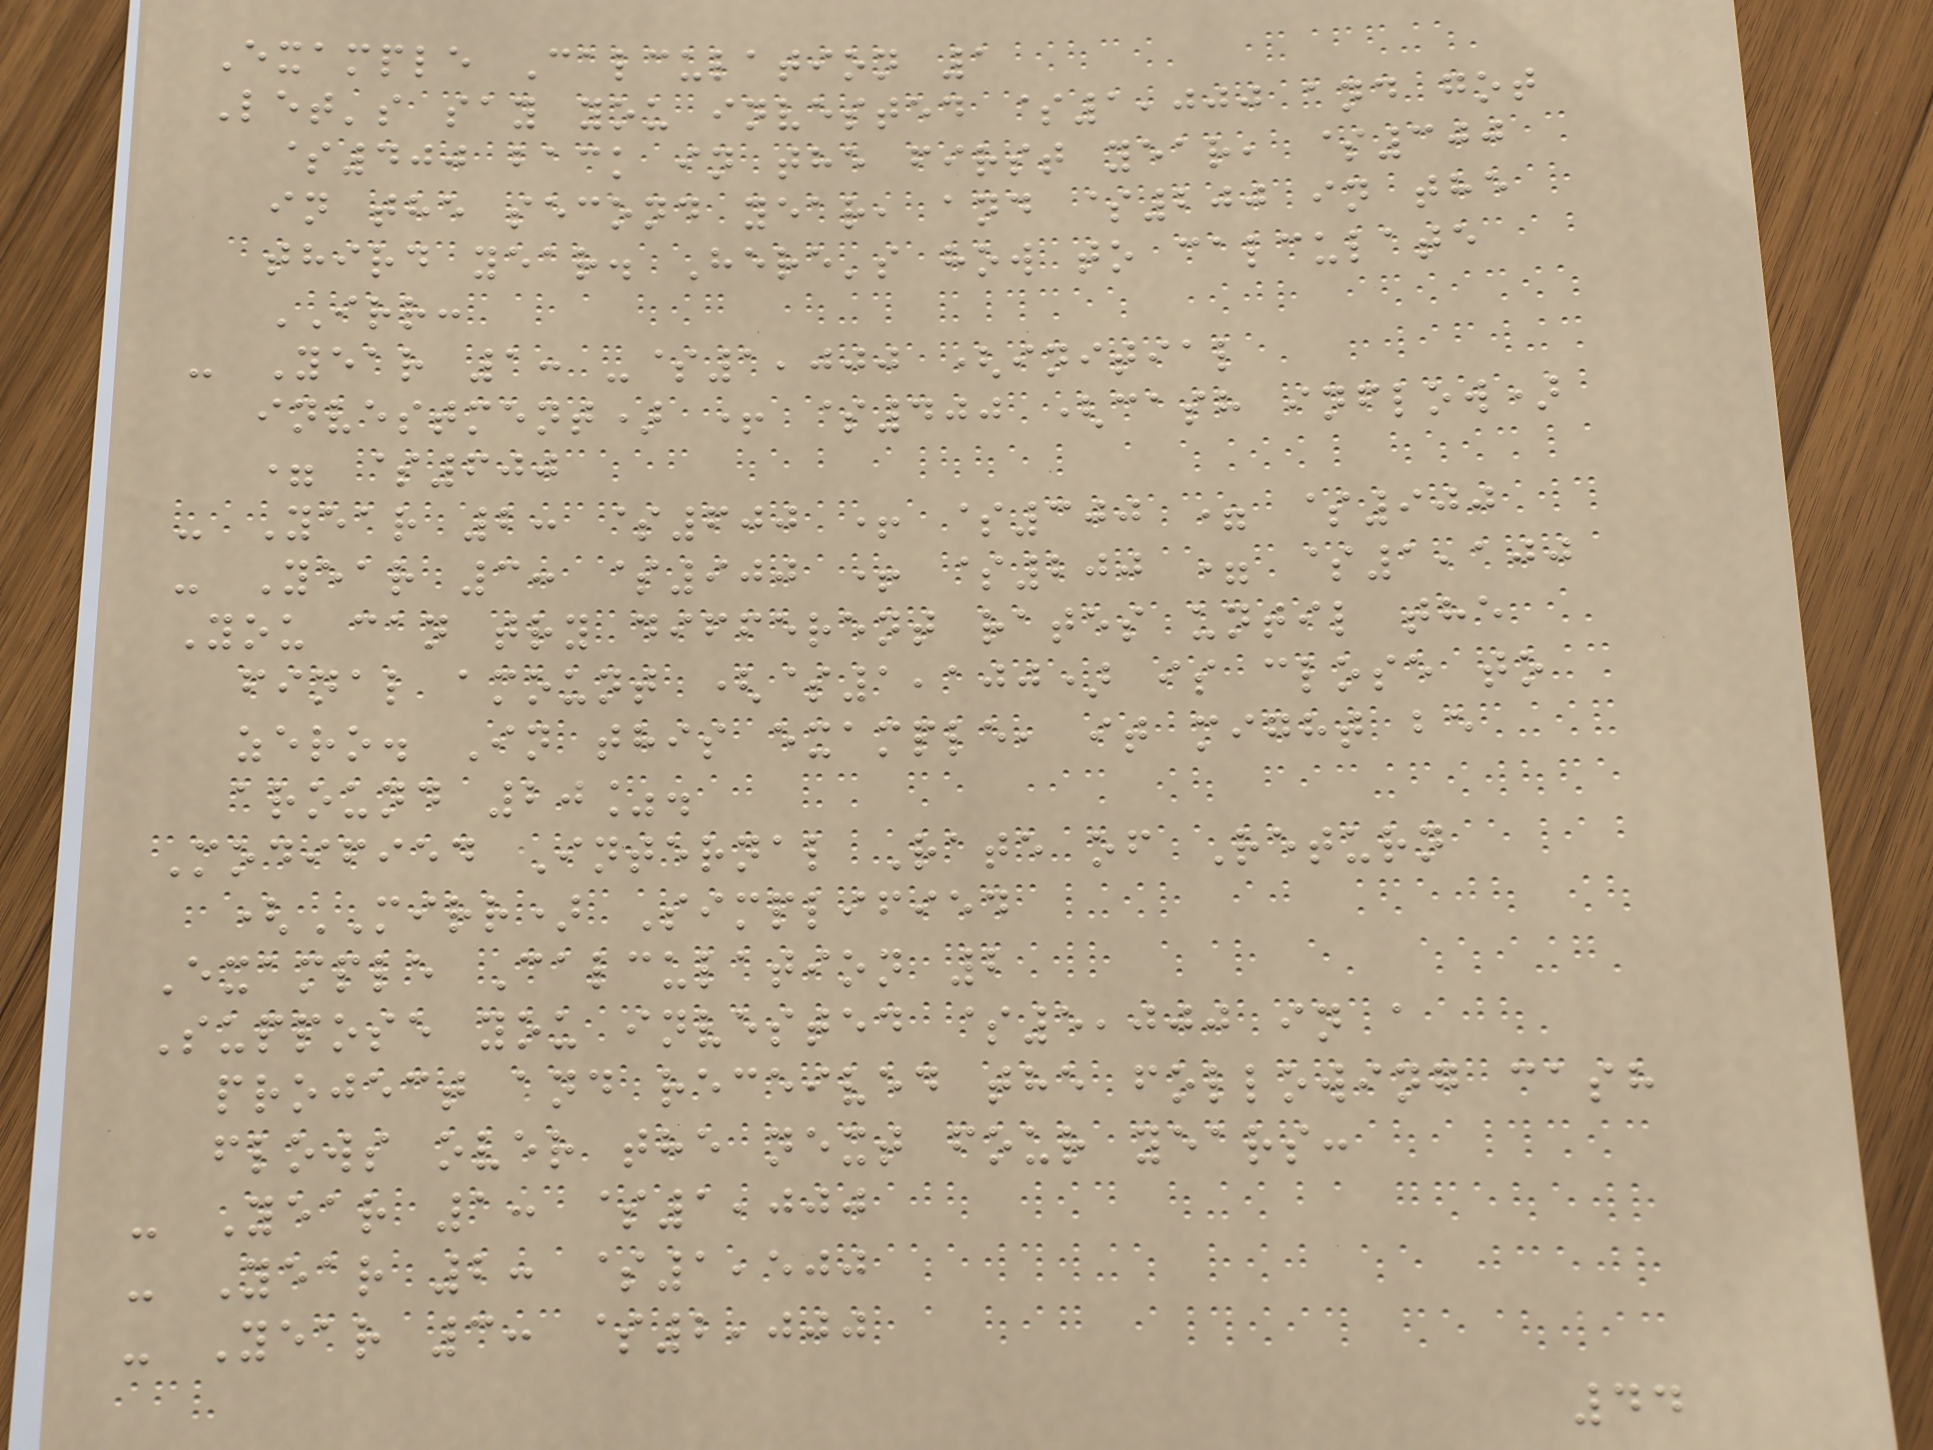Example Calculation 1
Let's say you invested $1,000 and got
$400 back in the first year, $300
in the second year, and $200 in the
third year. Here's how to calculate
IRR:
- Year 1: -$1,000 (initial
investment) + $400 (cash inflow)
= $600
- Year 2: $600 + $300 = $900
- Year 3: $900 + $200 = $1,100
You can try different rates until the
final amount ($1,100) is close to
zero. In this example, it might be
around 20%.
Modified Internal Rate of Return
(MIRR) Simplified
Example Calculation 2
Suppose you invested $5,000 in a
project and received the following cash
flows over the next four years:
- Year 1: $1,000
- Year 2: $1,500
- Year 3: $2,000
44
